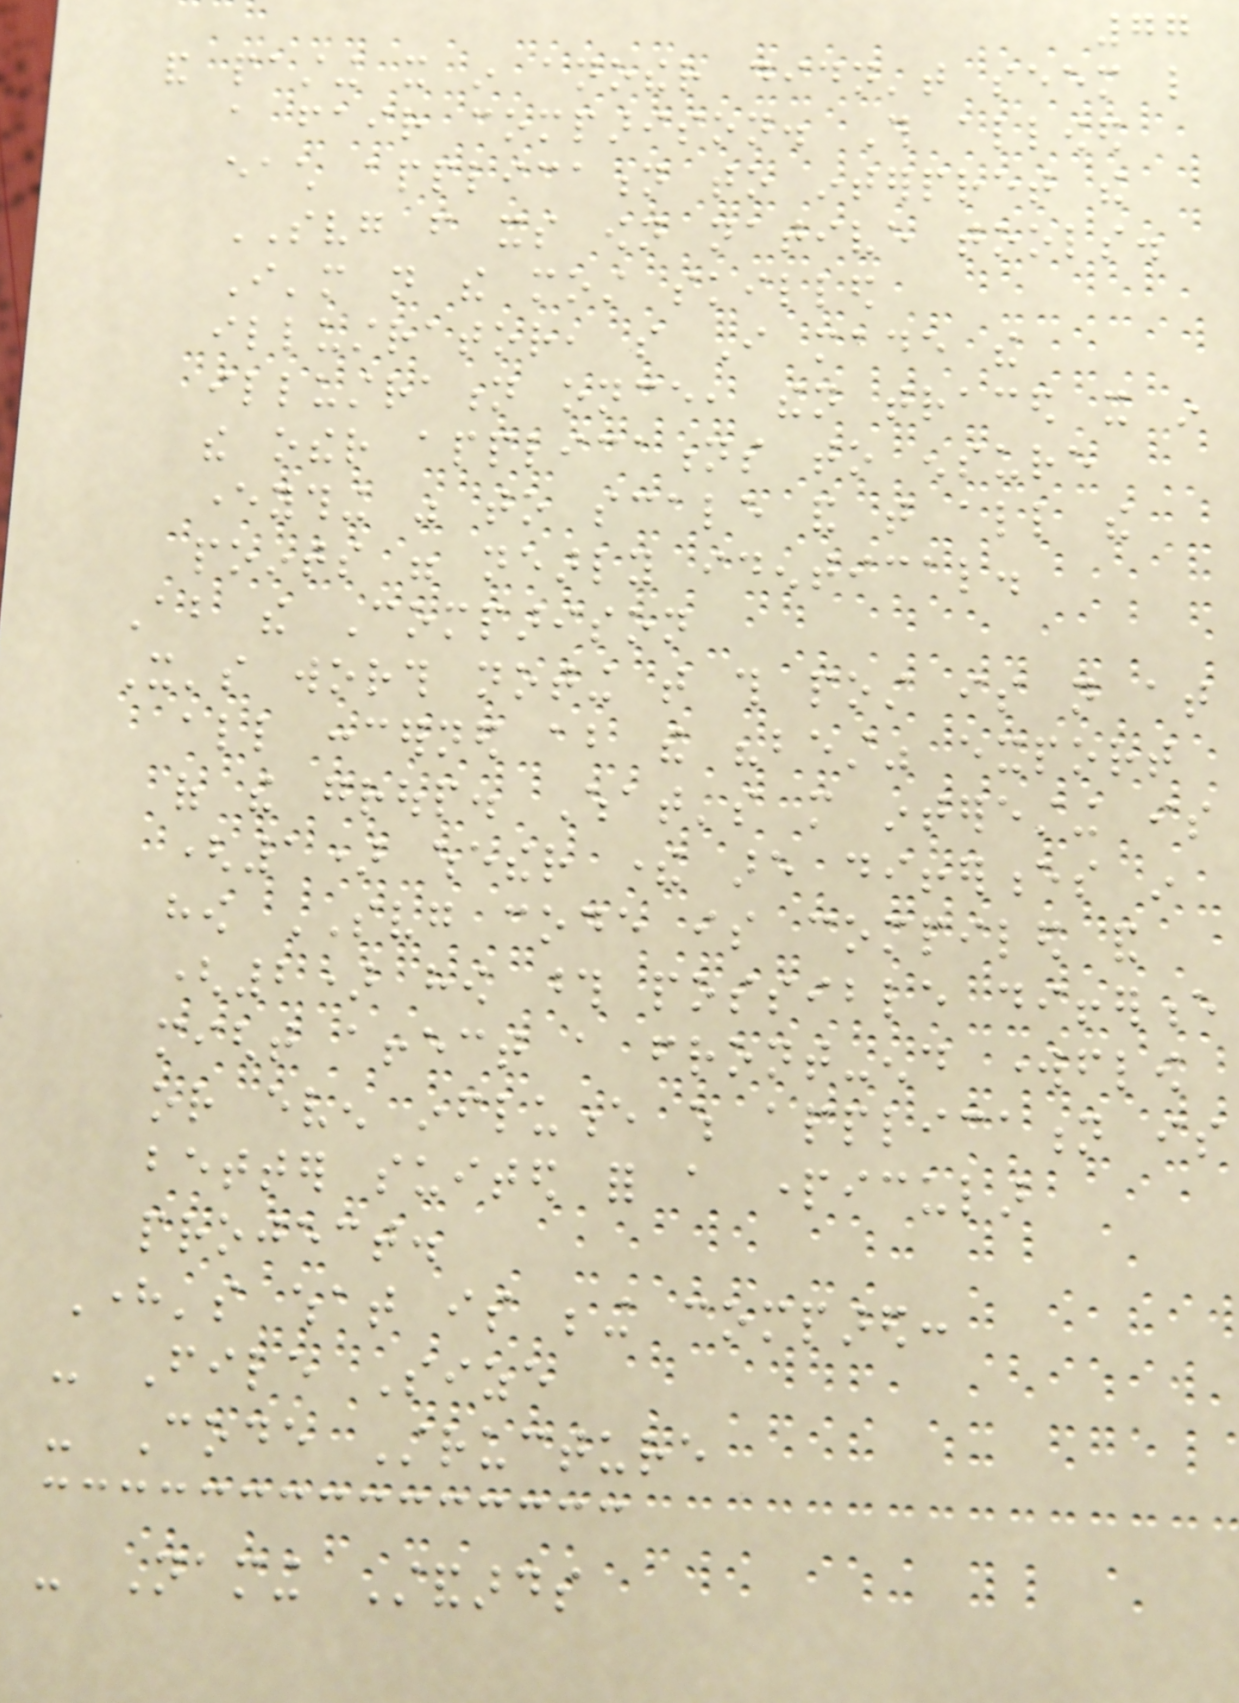77
and pasting it in another didn't seem like
a fair comparison. This allowed
each application to interpret the
SVG from its own native tools.
I'm not the most skilled
illustrator, so I made the
illustration once, then traced it in
the other applications to ensure
everything was to scale and that all the
points were nearly identical.
About the Comparison
It's worth noting that this post is not at
all concerned about the "best" export
of the group. What's more interesting is
(1) whether there are differences in
how SVG code is compiled and
(2) how those possible difference
might affect a front-end workflow
or even influence which application is
better suited for a particular
project.
Here's what is being compared:
- File Size
- Code Structure
- Naming Standards
